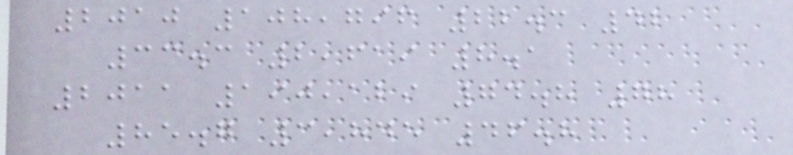2010 108,796 22.3 42
33.3 2,619 8.1
2011 190,129 74.8 78
85.7 3,845 46.8
